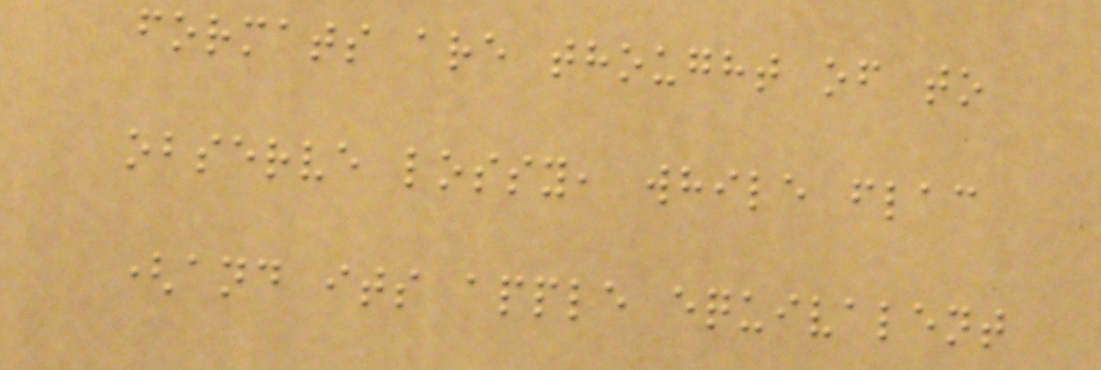formats are thought of to
observe lossy, while flac
(and its apple equivalent
